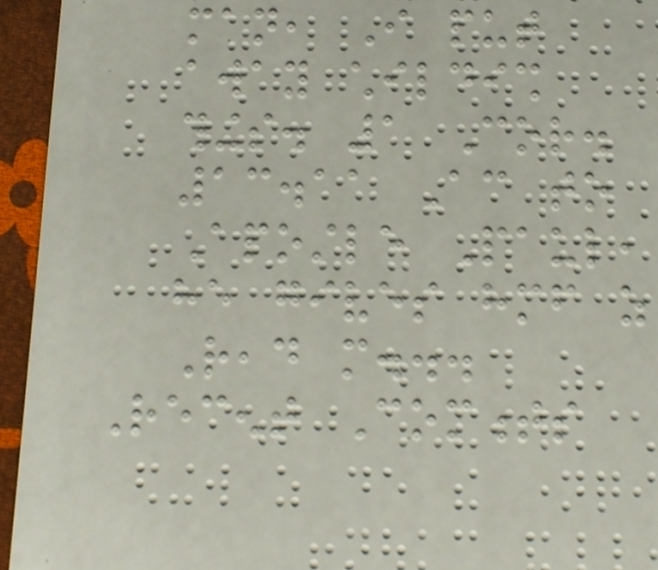man, I put
away childish
things. 1 Cor.
13.11 According to
Apostle Paul,
he gives himself as
Read more...
Recent Comments
